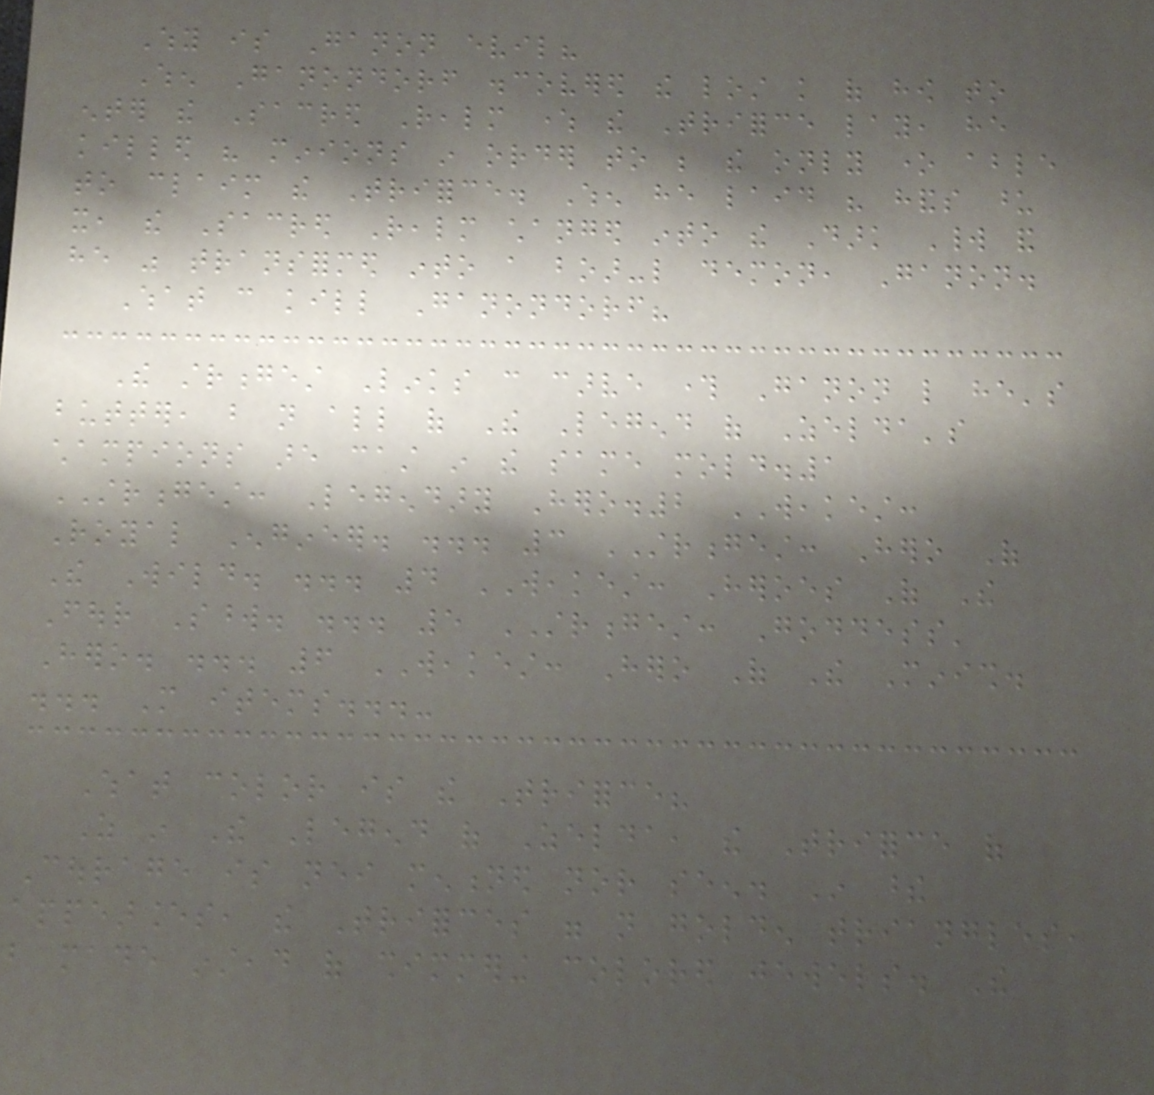Why is Ganon evil?
When Ganondorf discovered the lost knowledge of how to
enter the Sacred Realm where the Triforce lay, he
killed his minions in order to be the only one able
to claim the Triforce. When he laid his hands upon
it, the Sacred Realm changed into the Dark World and
he was transformed into a boar-like demon, Ganon.
What can kill Ganondorf?
The strongest Links can carve through Ganon like he's
butter, but not all of The Legend of Zelda's
champions are cast in the same mold.1
STRONGEST: Legendary Hero.2 WEAKEST:
Royal Engineer. ... 3 STRONGEST: Hero Of
The Wild. ... 4 WEAKEST: Heroes Of The
Four Sword. ... 5 STRONGEST: Goddess'
Hero. ... 6 WEAKEST: Hero Of The Minish.
... More items...-
What color is the Triforce?
As in The Legend of Zelda, the Triforce of
Courage is neither mentioned nor seen. In these
appearances, the Triforces were not golden triangles,
but made instead of shimmering colored jewels. The
